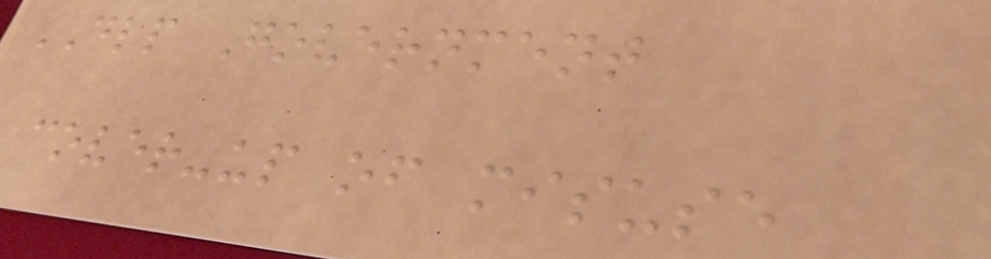DLP Government
cover-up of misuse
